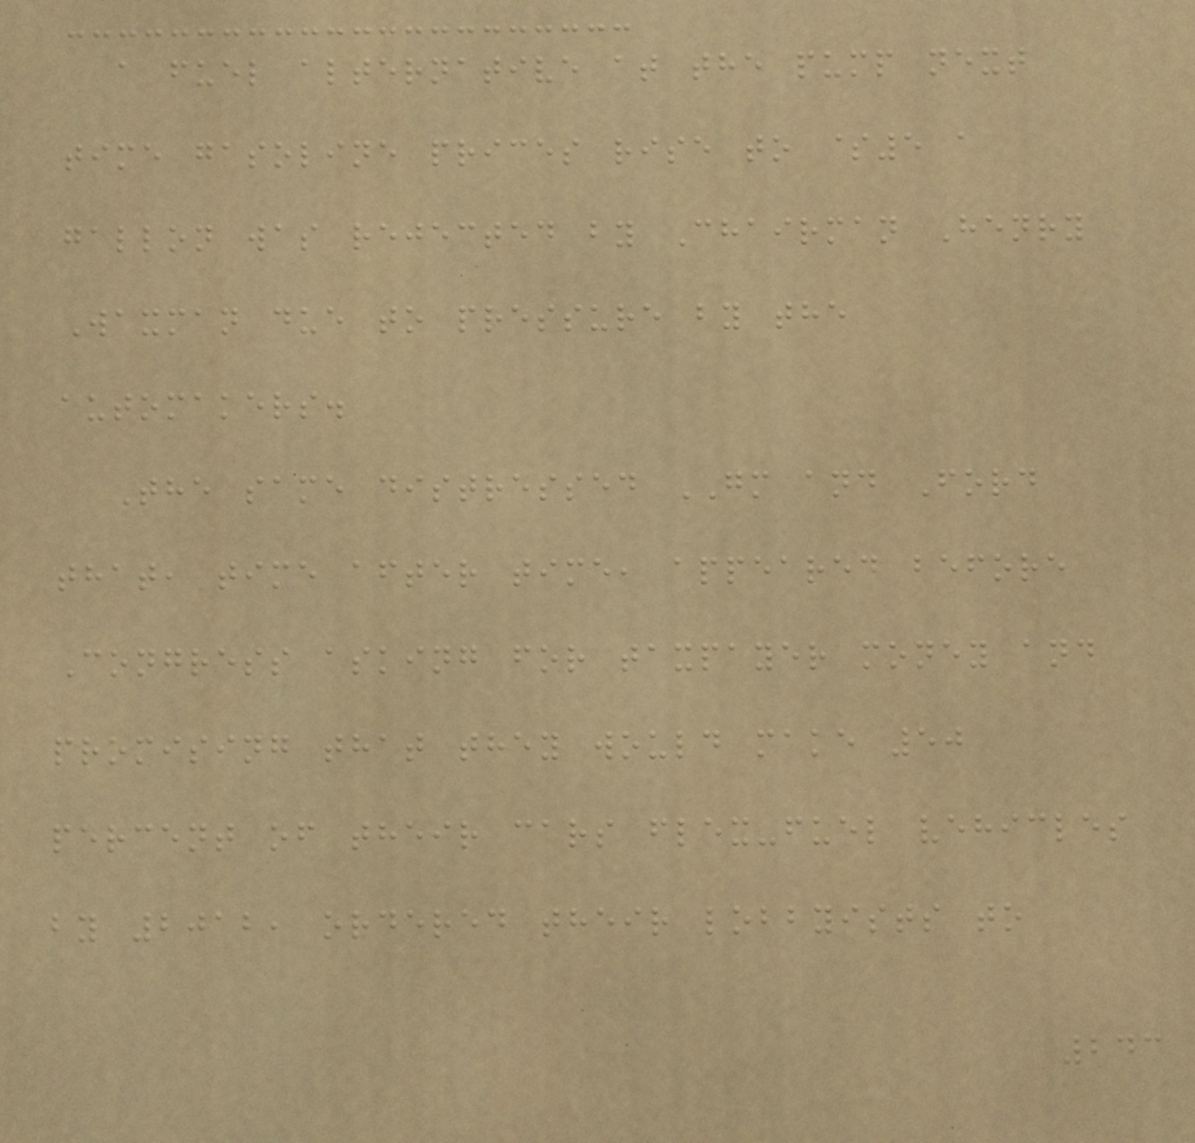a fuel alternative at the pump next
time gasoline prices rise to $5 a
gallon was rejected by Chairman Henry
Waxman due to pressure by the
automakers.
The same distressed GM and Ford
that, time after time, appeared before
Congress asking for taxpayer money and
promising that they would make 50
percent of their cars flex-fuel vehicles
by 2012, ordered their lobbyists to
243
